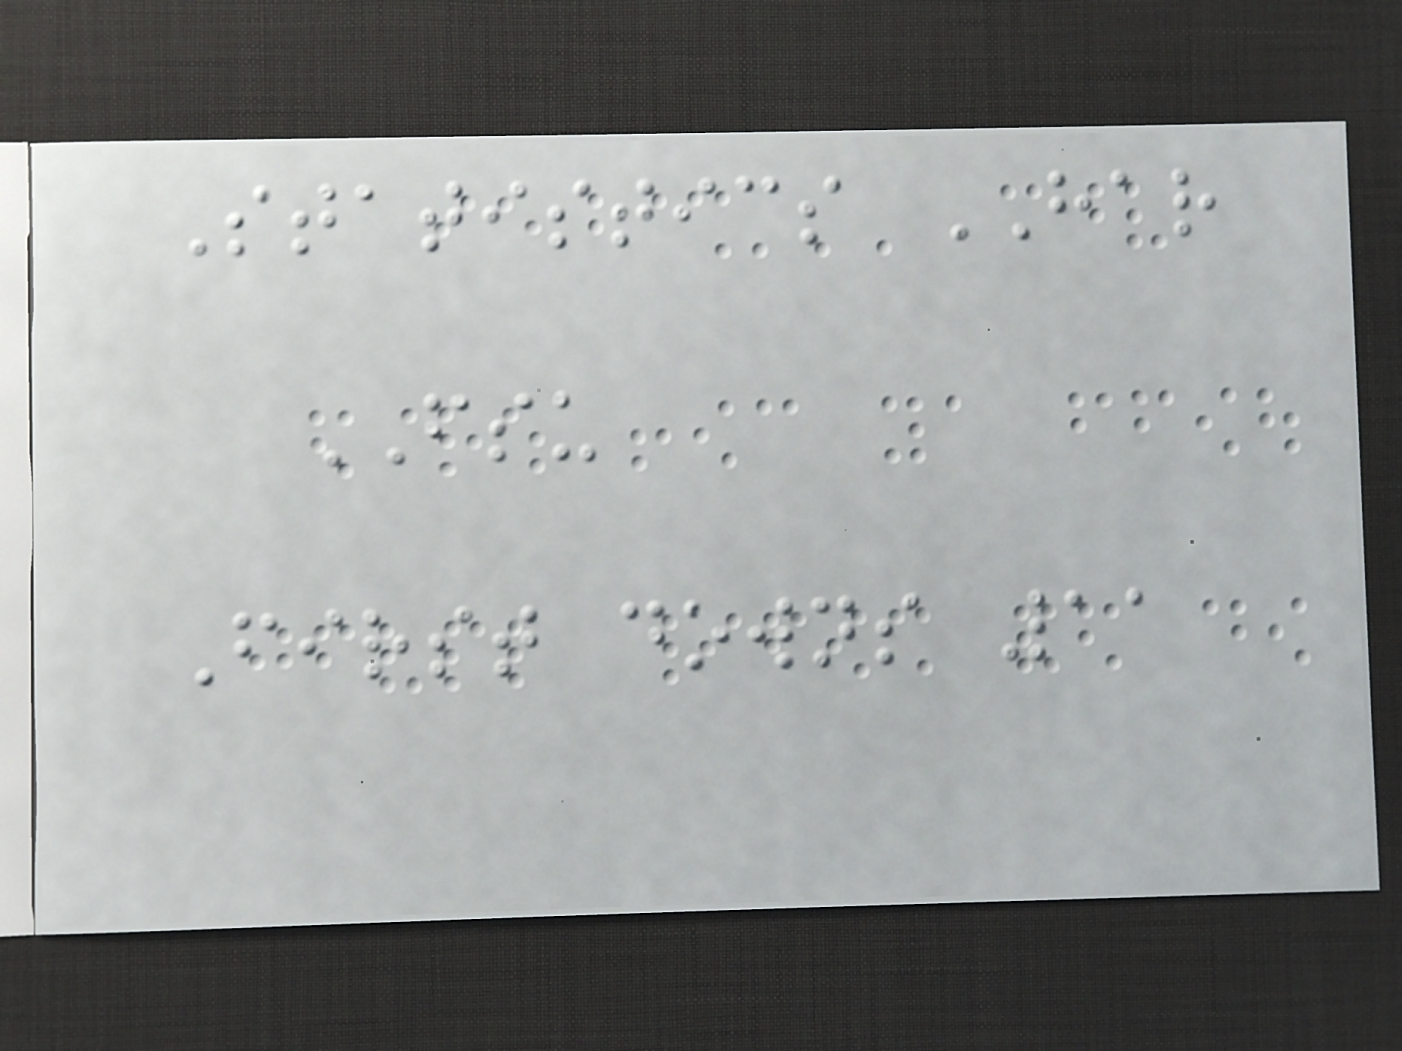Statistics HAR
FSU
First downs 11
